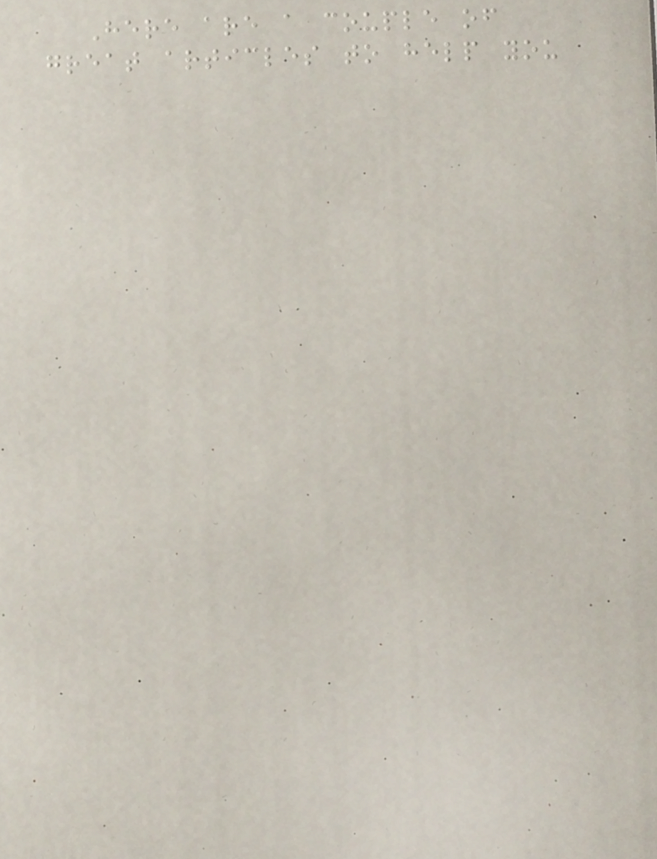Here are a couple of
great articles to help you
